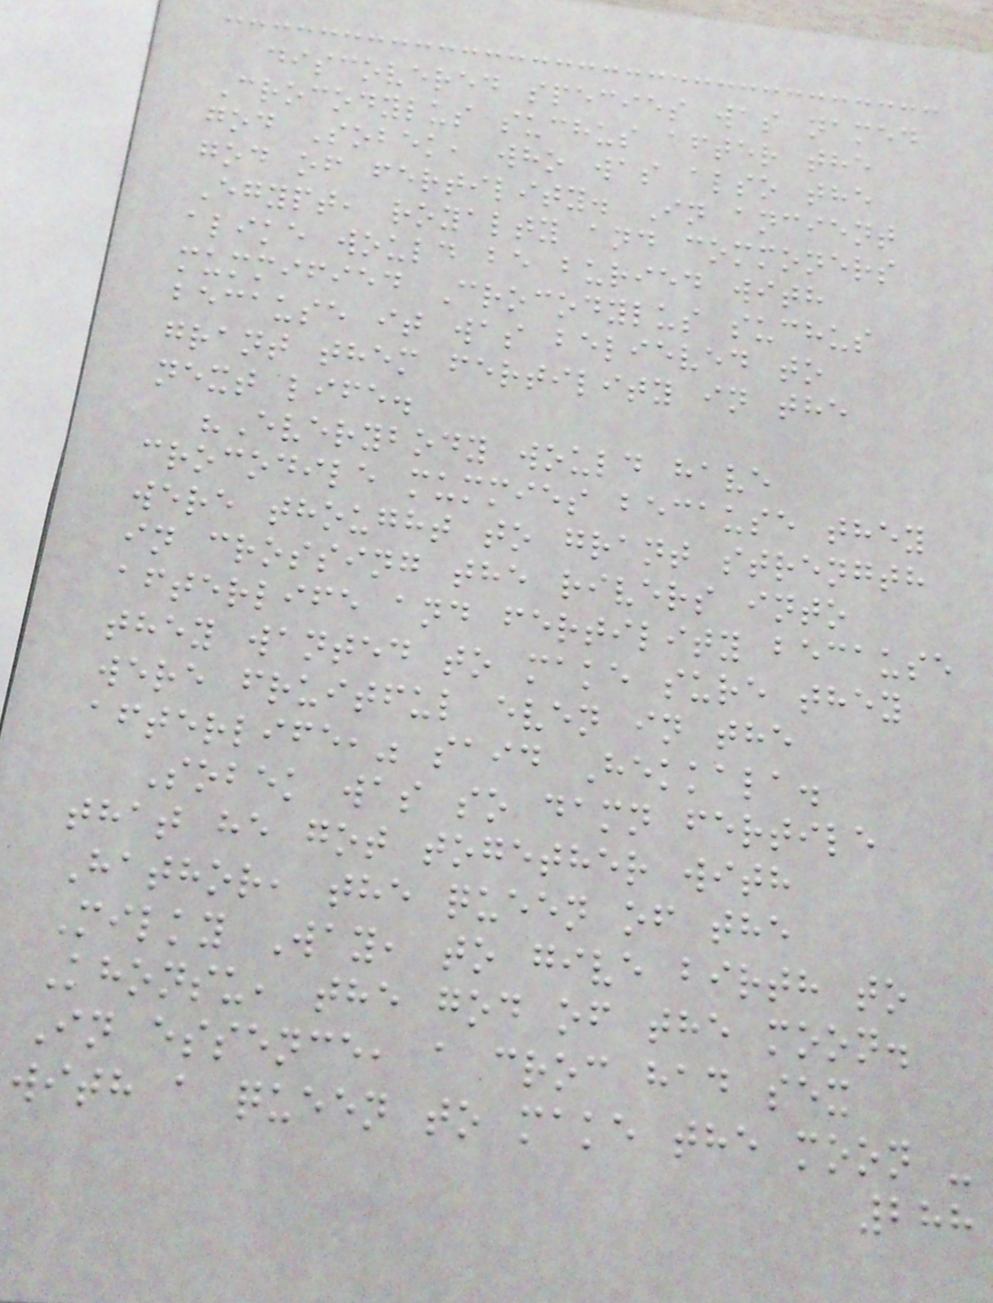discovered species was named
Crocodylus suchus after the
god Sobek, who was also the
god of fertility. In ancient
Egypt, royalty and commoners
alike would be buried with
mummified Crocodylus suchus
because it was believed to
grant them fertility in the
next life.
"Everybody would have
crocodile mummies because they
were thought to grant strength
in crossing the rivers into
afterlife and fertility because
they wanted to make sure they
were fruitful even in the
afterlife," said Hekkala.
Sobek was so damn fertile
that he got together with
Hathor, the queen of the
Milky Way, to give birth to
Khonsu, the god of the moon.
In essence, a croc had sex
with a queen to make the moon -
288
